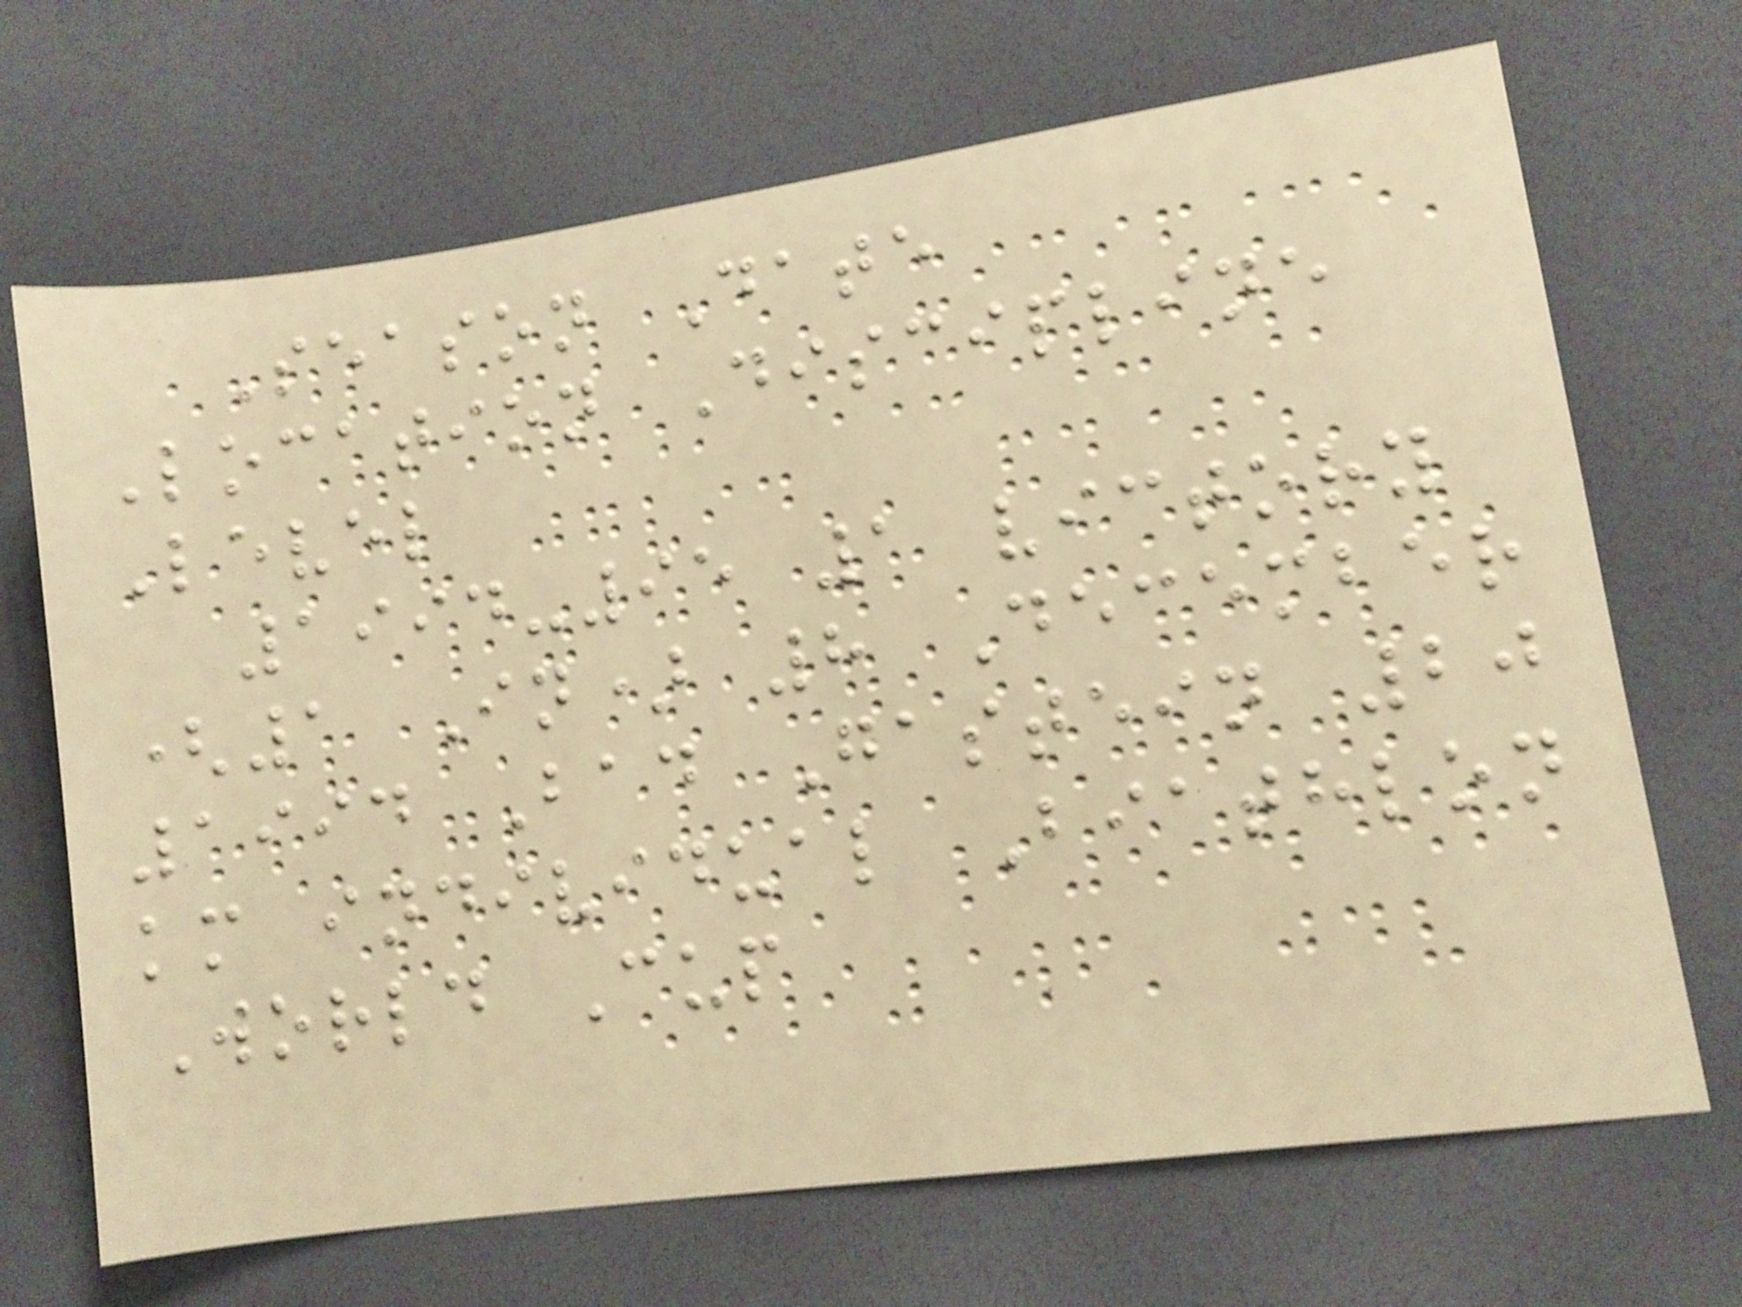Season Date
Location Discipline
Level
1994-95 1 victory
(1 In) 8 December
1994 Bad Gastein 20
km individual Biathlon
World Cup
